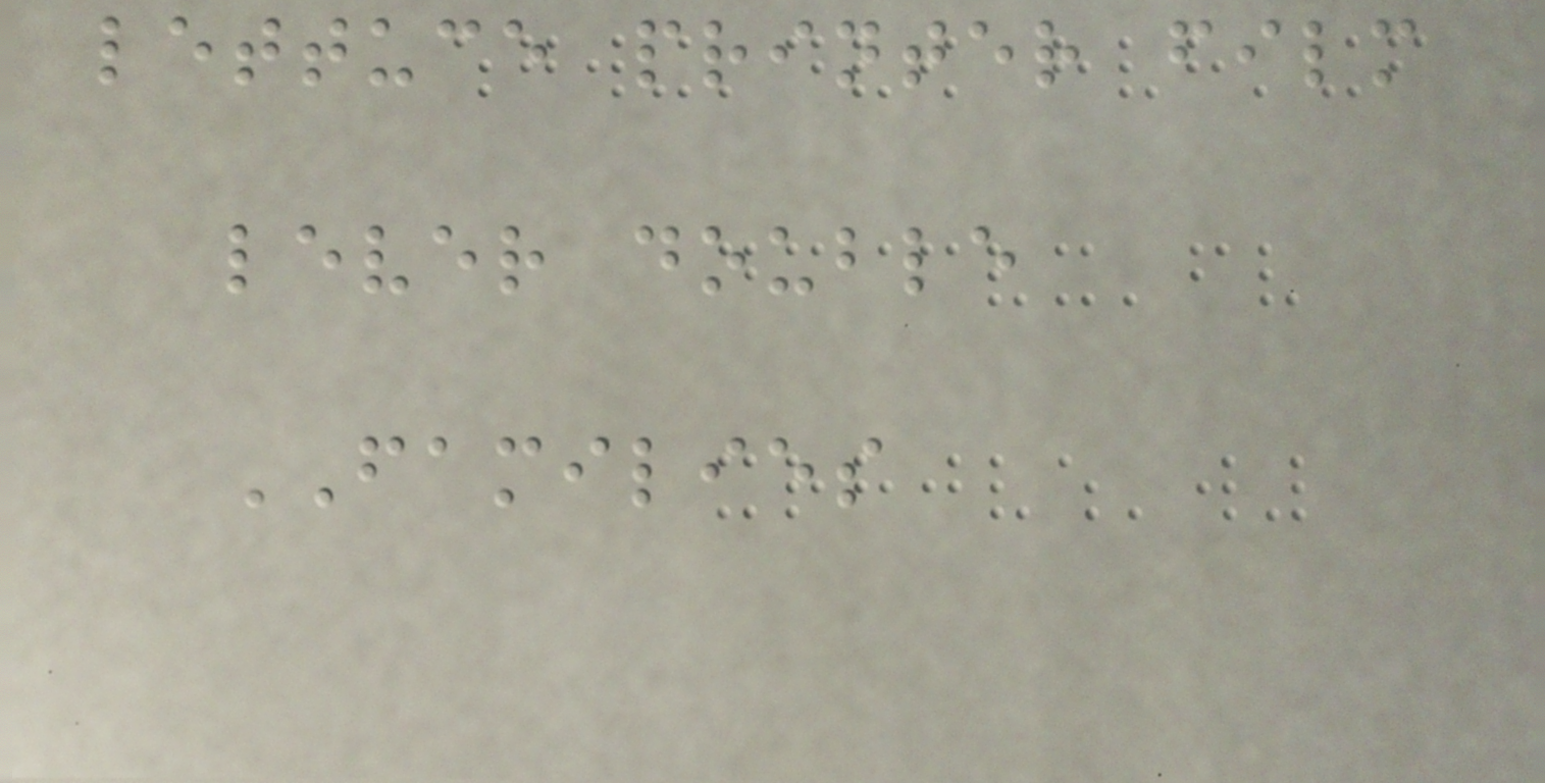lettuce printer film
lever double
FAMILIES
